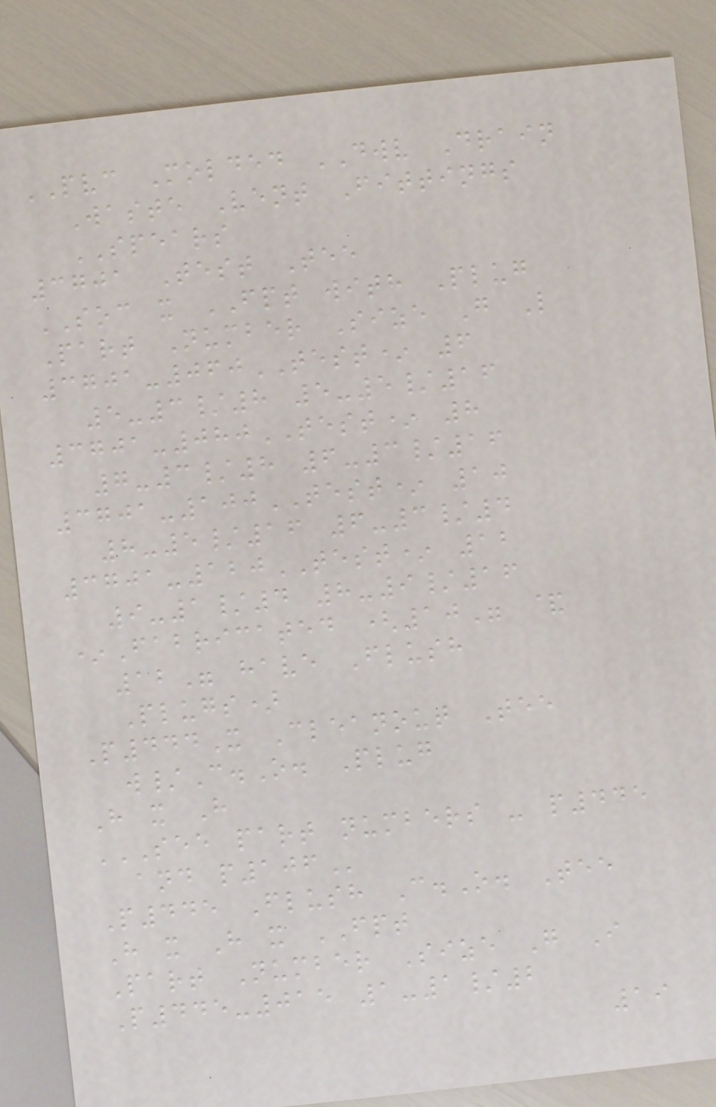PVC Molded DWV Drain
Waste Vent Fittings
SPEARS
3701 Test Tee
SOC x FPT with Plug
Part Number Size G L
3701-060TEST* 6
5-3/8 5-5/16
3701-080TEST* 8
7-3/8 6-3/16
3701-100TEST* 10
8-5/16 6-3/4
3701-120TEST* 12
9-1/4 8-9/16
*Fabricated (10" &
12" have Flush
Plugs)
P444X Cleanout Tee
w/C.O. Plug
H x H
SEE PART NUMBERS - P445
AND P106
P445 Flush C.O. Tee
H x H x FPT
Part Number Size G I
P445-015 1-1/2
19
